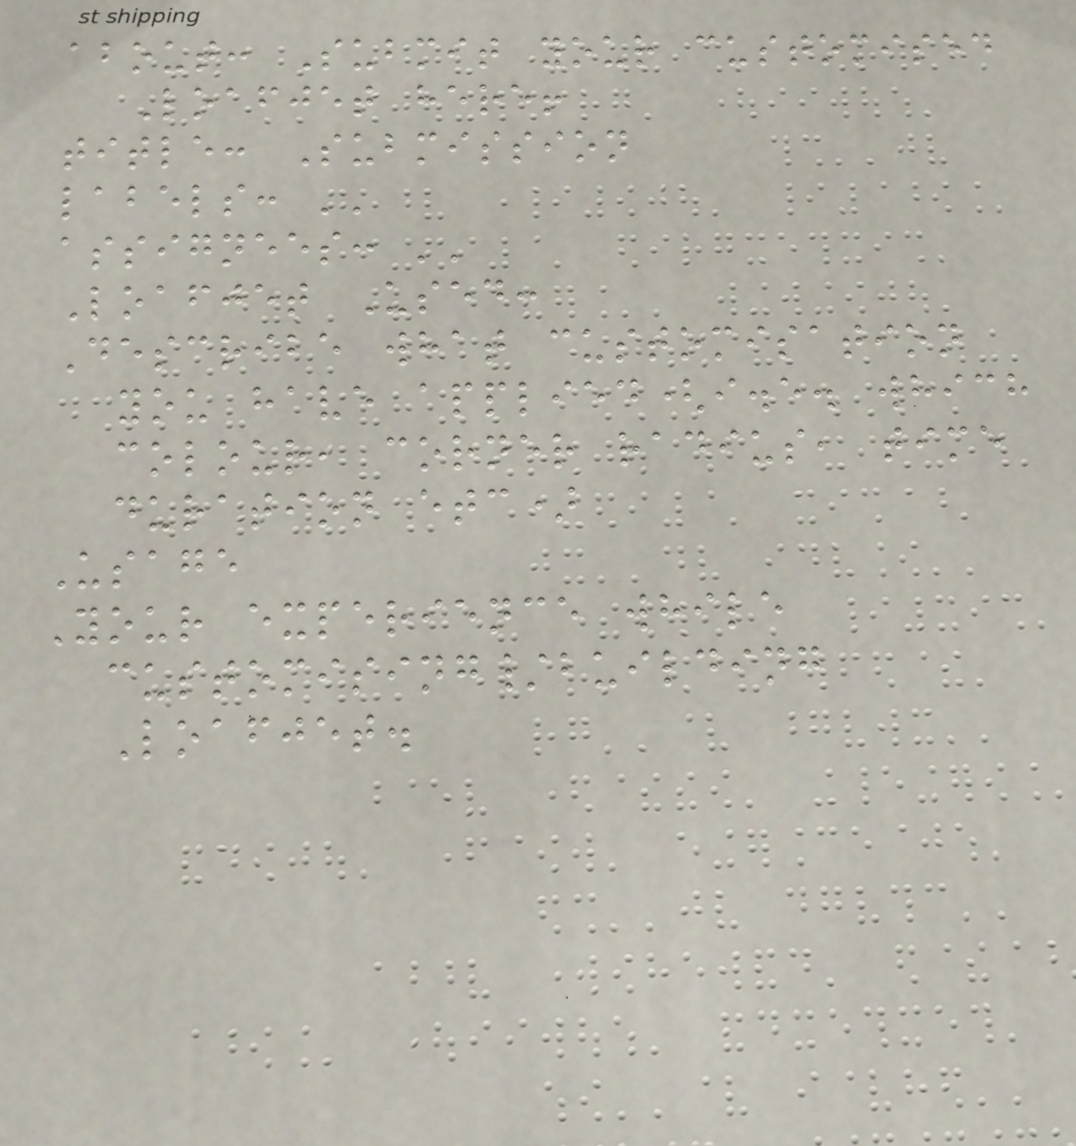about: Submit your customised
Loafjet here!
title: Submission
labels: ''
assignees: ''
Loafjet Used:
Describe what customisation
you have applied(i.e. which
colour, corner radius, time
duration etc)
Usage
Your experience while
customising/building
Loafjet.
